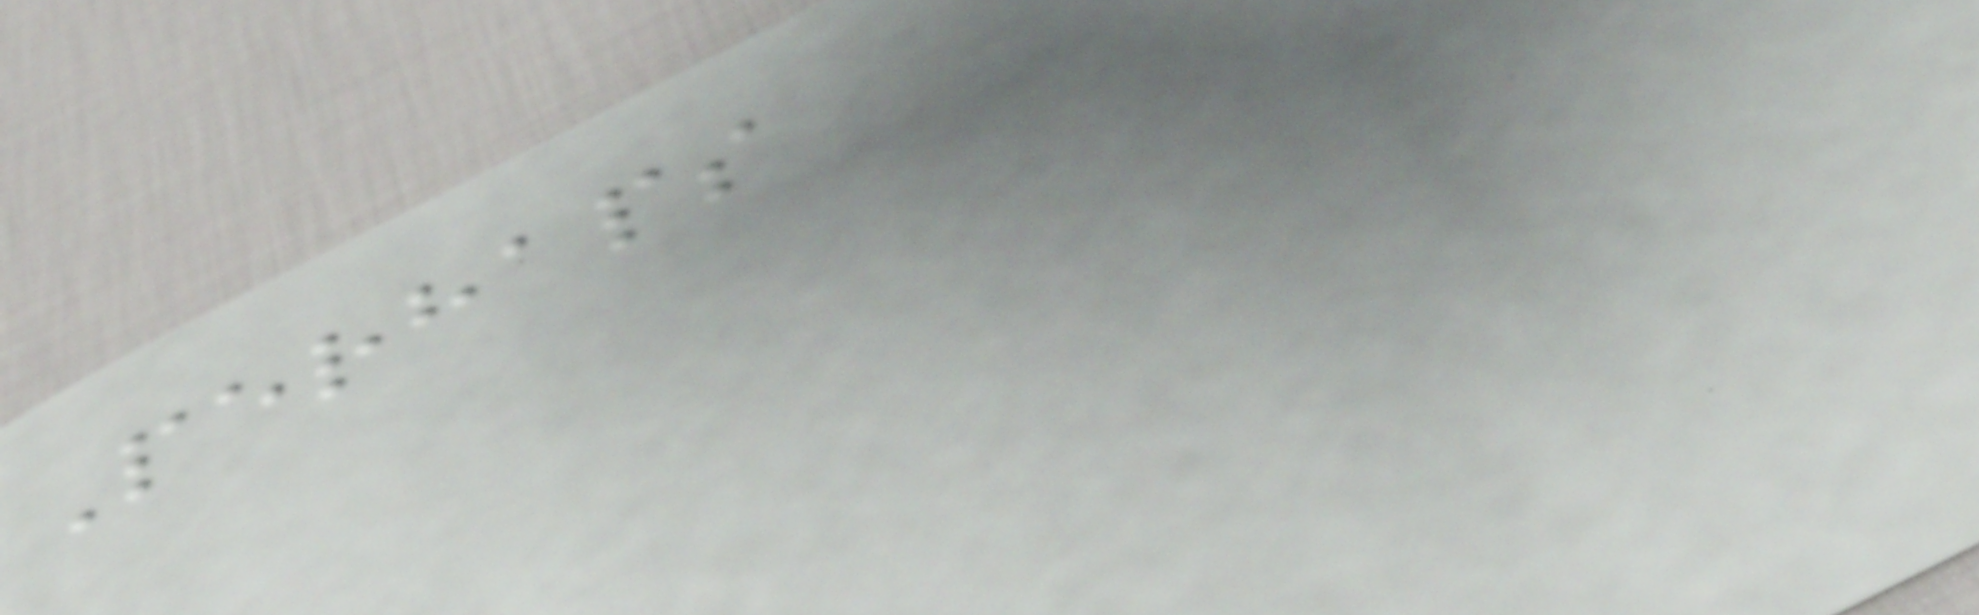Perhaps
